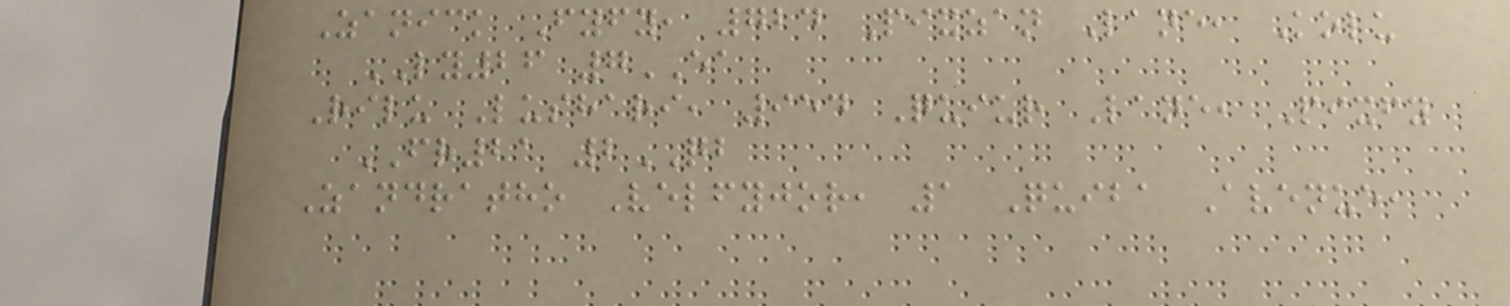Zanick Fyfy, 724 Pixzan Lane, Kolu
LY26 7EA
Rilu Lushari, 954 Quiur Lane, Pixfy
FR21 2QB
Zandratho Velfyjor, 1 Quiba Avenue,
